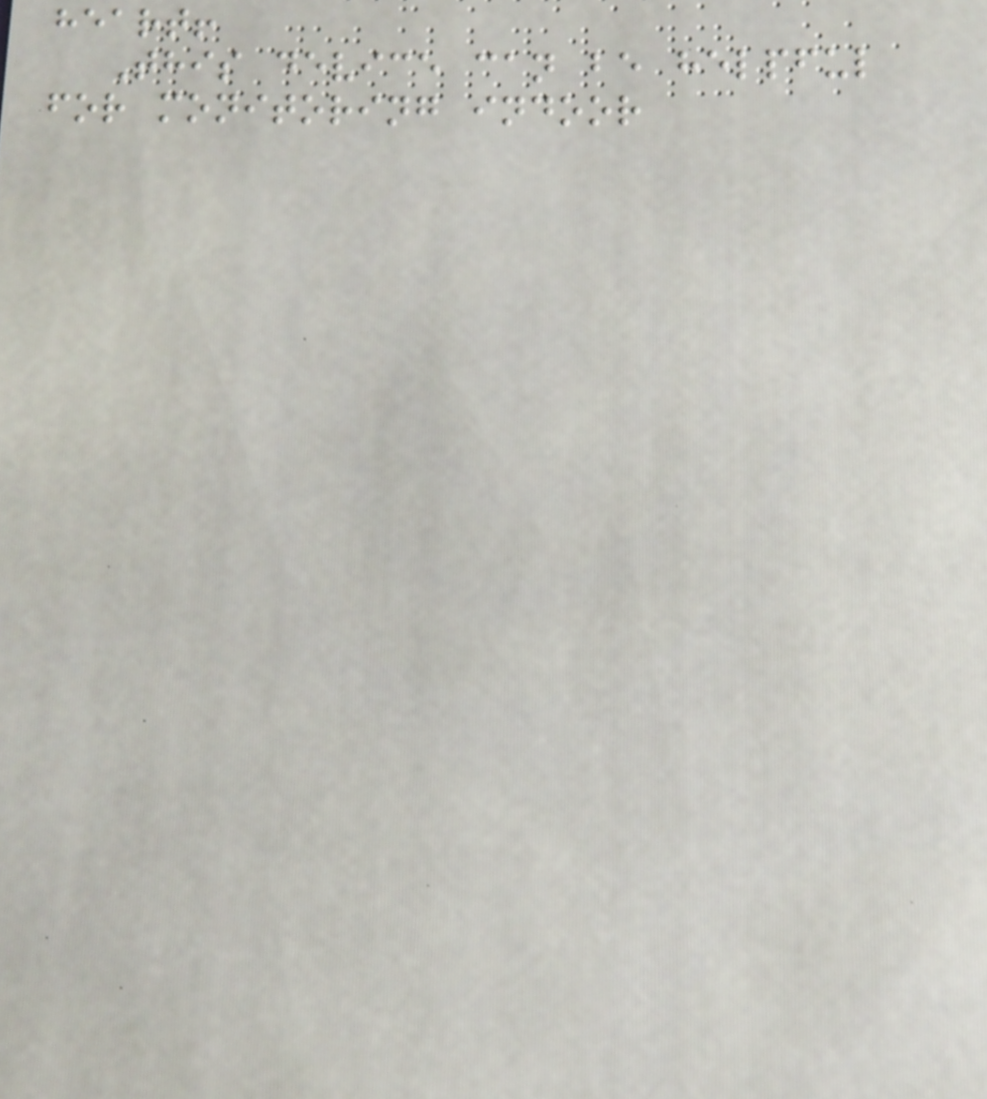heart!
This device can be helpful
for monitoring indoor
